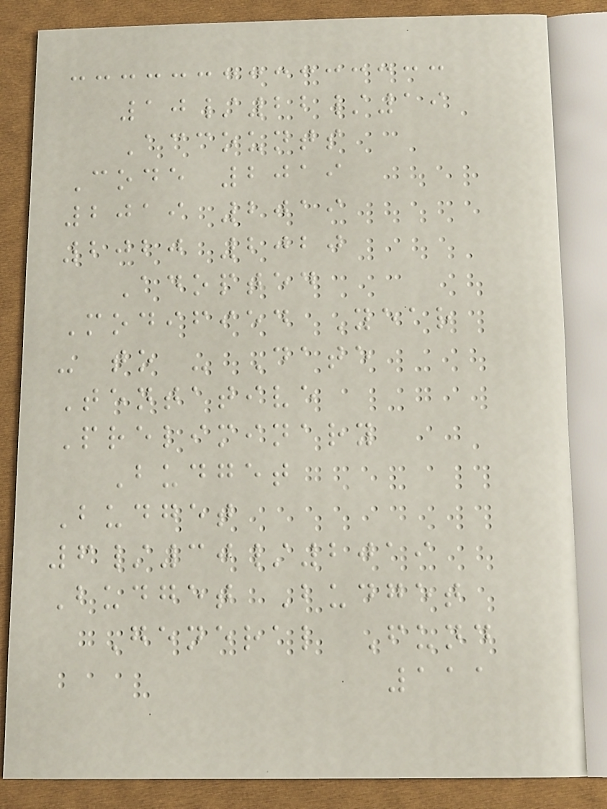10/22/19
Accounts
Code 2019
2019 2019
2020 2020
Adopted
Modified Year
- to - Date
Tentative
Preliminary
Budget
Budget
6/30/2019
Budget Budget
General Fund
111
